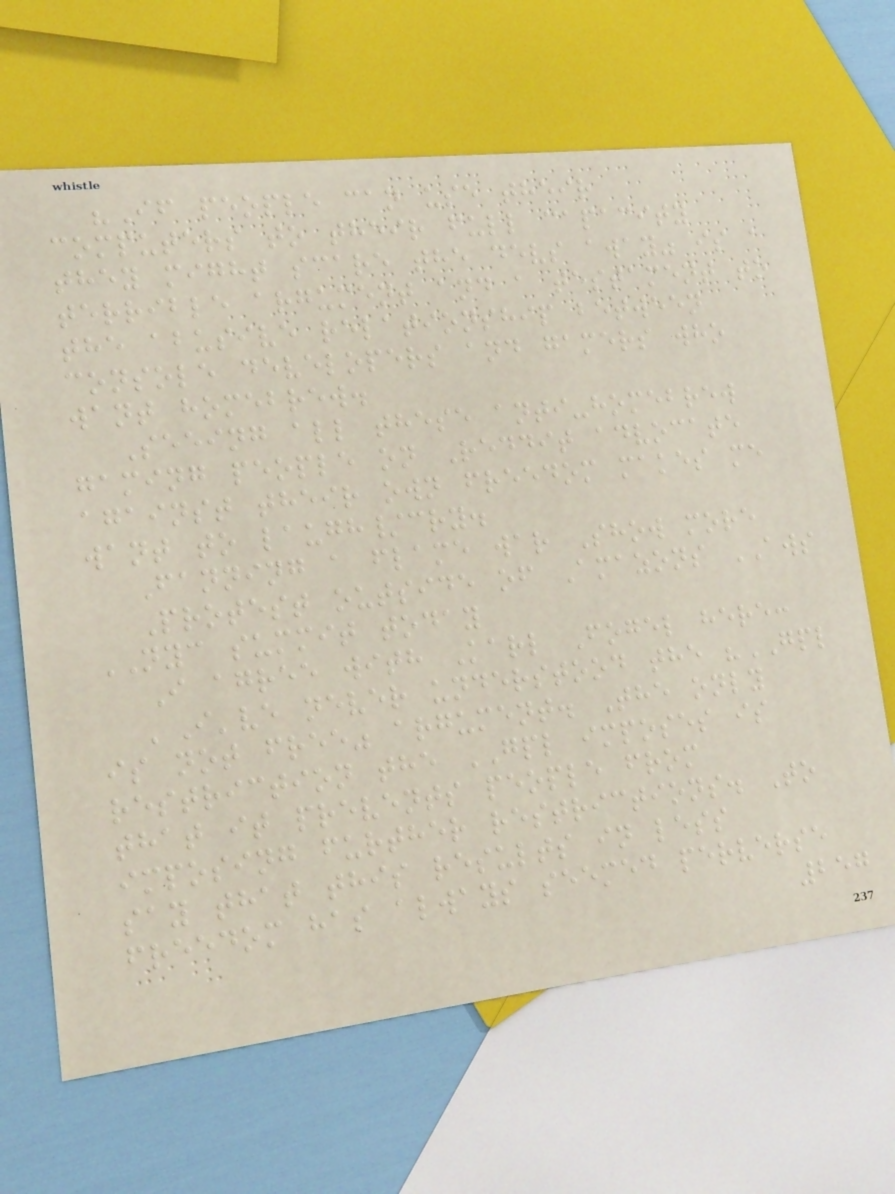"If people can use their
computers to their full capacity
they might scare the devs away" is a
terrible argument and a testament to
the abusive relationship between
console developers and gamers who
want homebrew.
Seeing all these anti-homebrew
gaming people on Reddit advocate
against their own freedom makes me
want to laugh/cry.
Fanning a flame war Show more
Protest outside of Amazons AWS
NYC summit today
I agree with Karl Fogel here:
'I've never understood the "GPL
is not free" argument. The only
restriction the GPL imposes is
that it prevents people from
imposing further restrictions. To
say that this results in less
freedom has always seemed perverse
257
